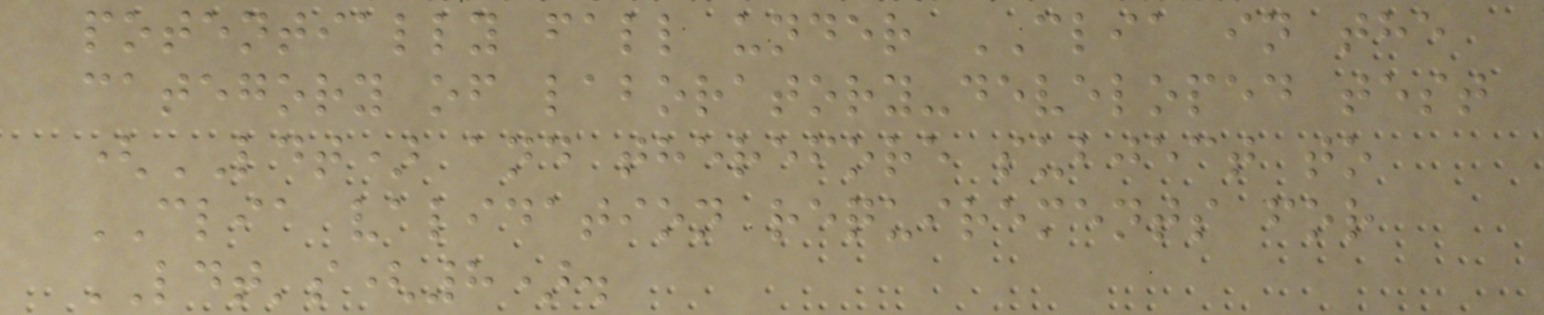potentially fall under CLIA in the
category of laboratory-developed test
(LDT) and therefore subject to
CLIA validation requirements for
LDT's(8).
